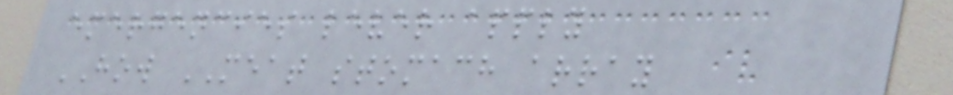emergencies lever apply
HOW MEAT stomach array
